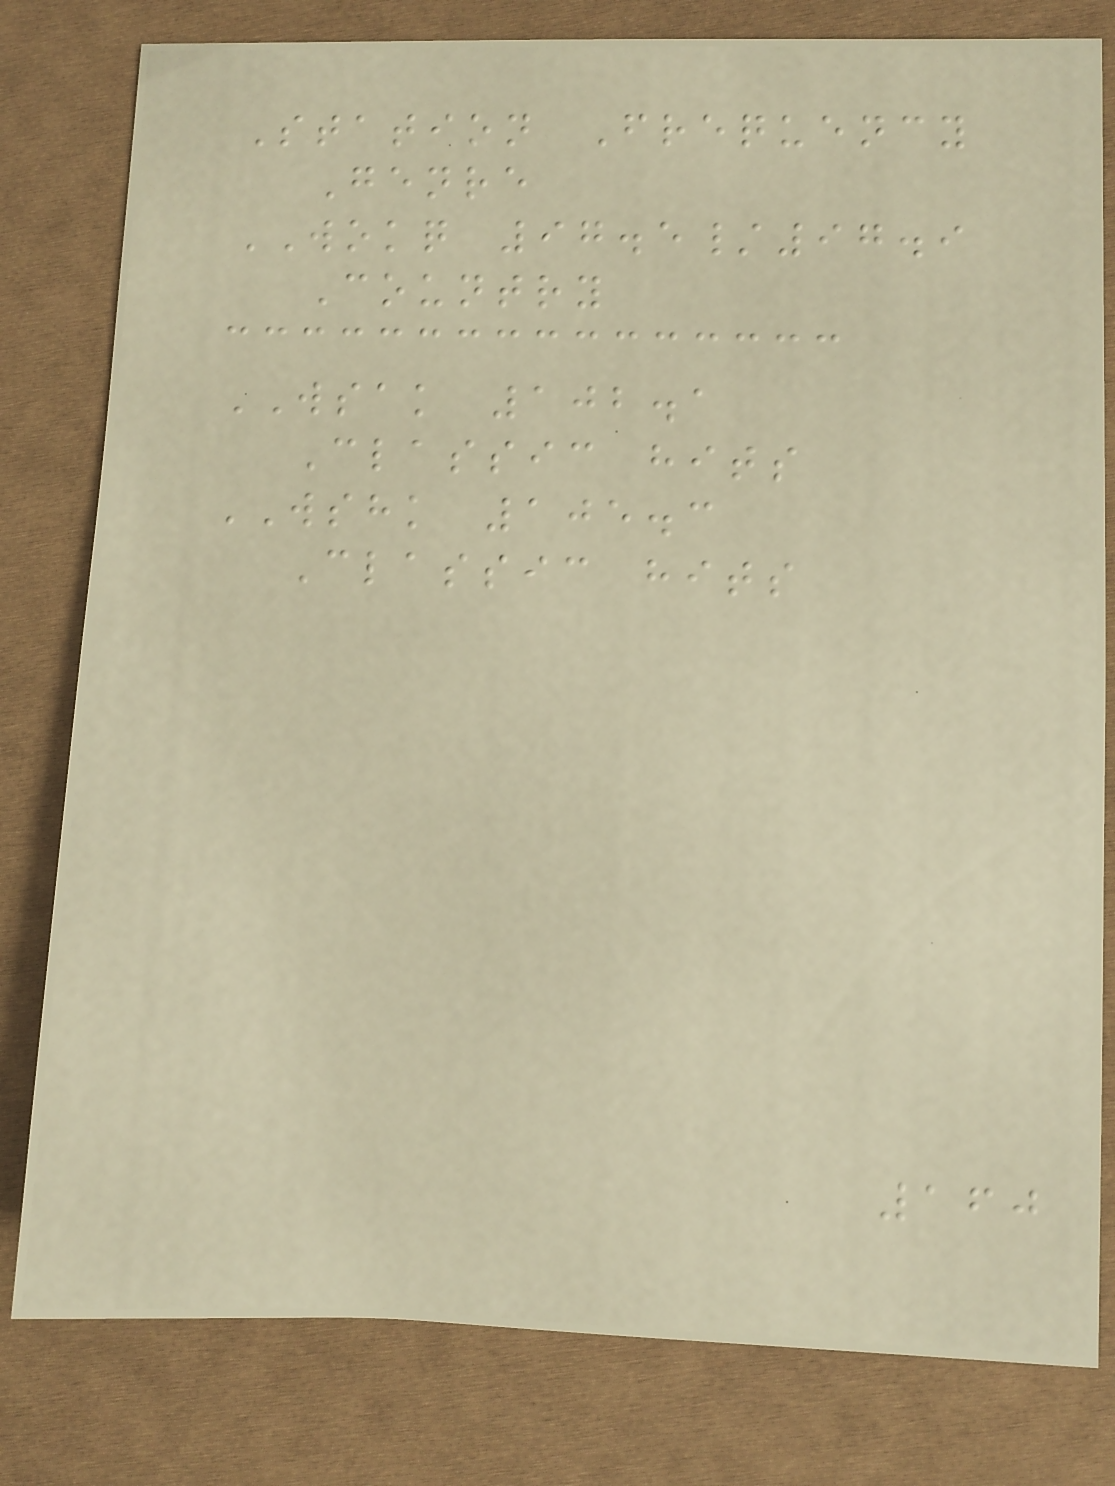Station Frequency
Genre
WOKQ 97.5/97.9
Country
WSAK 102.1
Classic hits
WSHK 105.3
Classic hits
160
